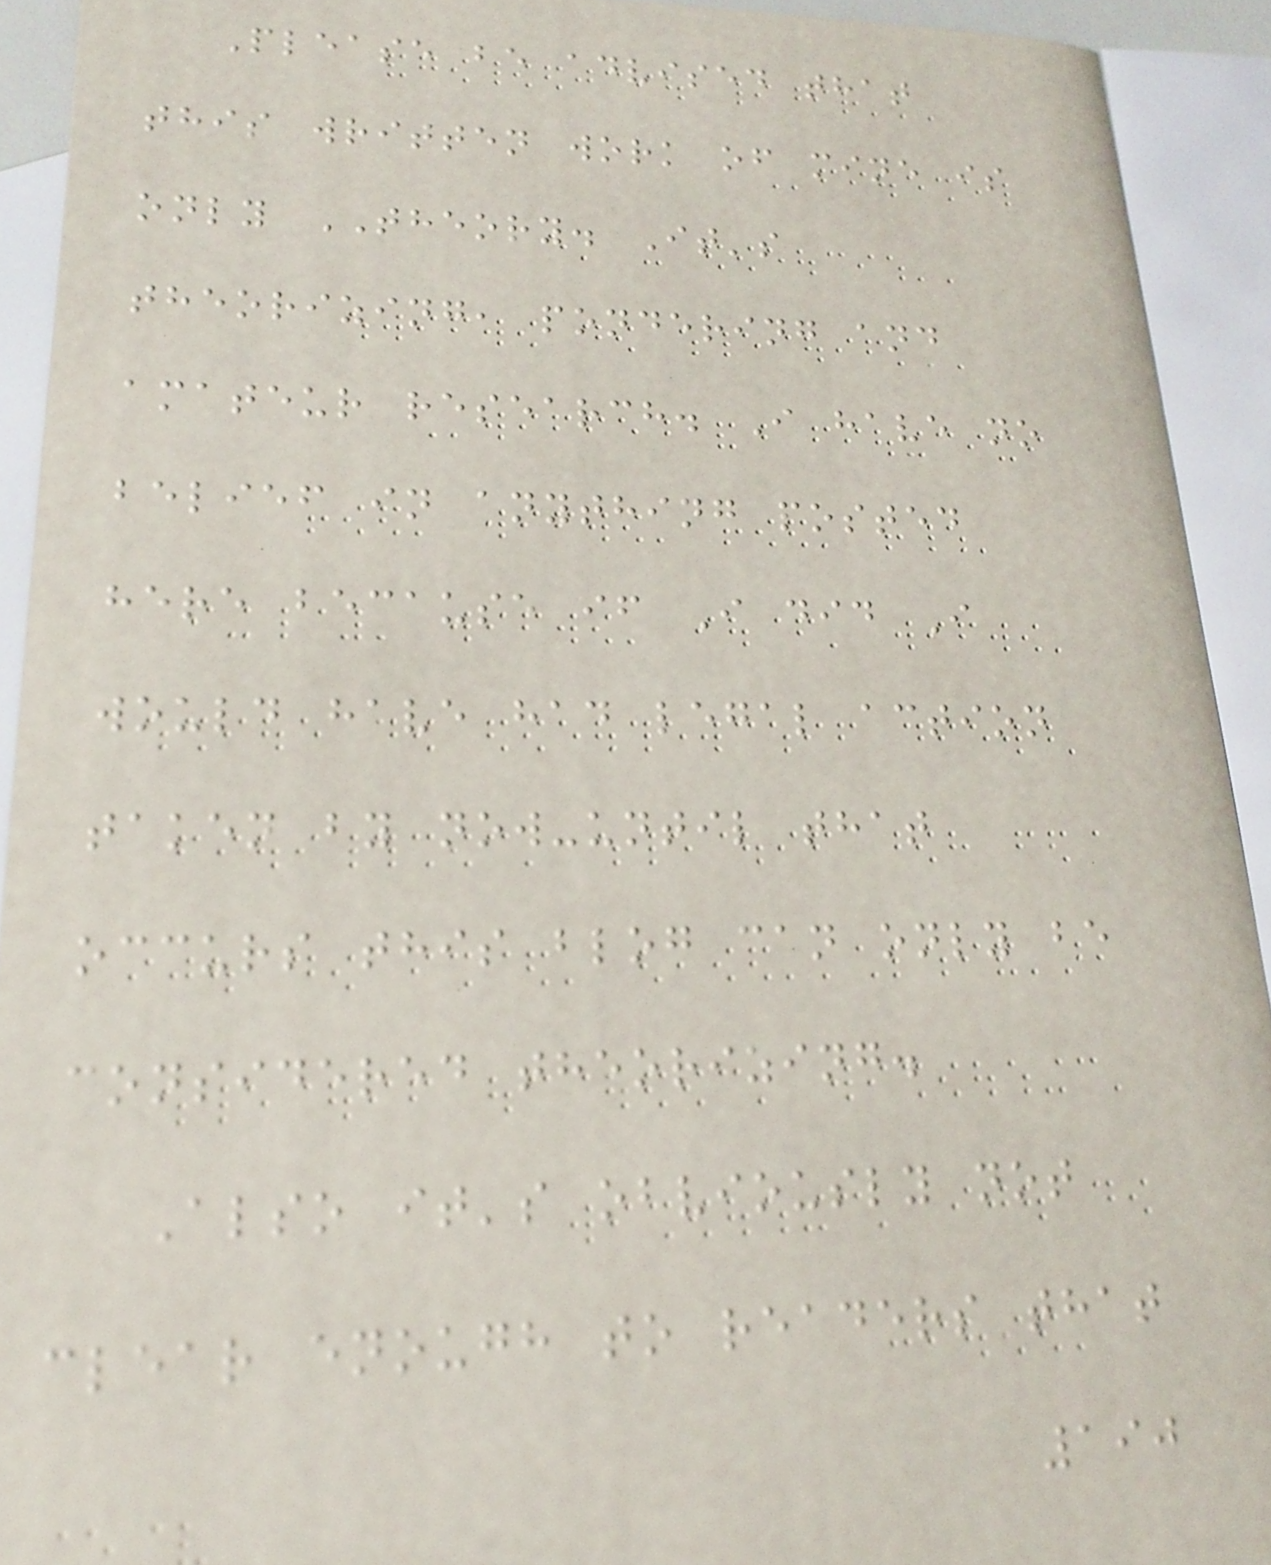Please be advised that
this written work of mine is
only THEORY. It's
theorizing, pondering and
amateur research. I have no
belief in anything posted
here because if I did I
would have had legal action
taken by now-until that
occurs this blog can only be
considered theorizing.
Also it's obviously not
clear enough to readers that
190
